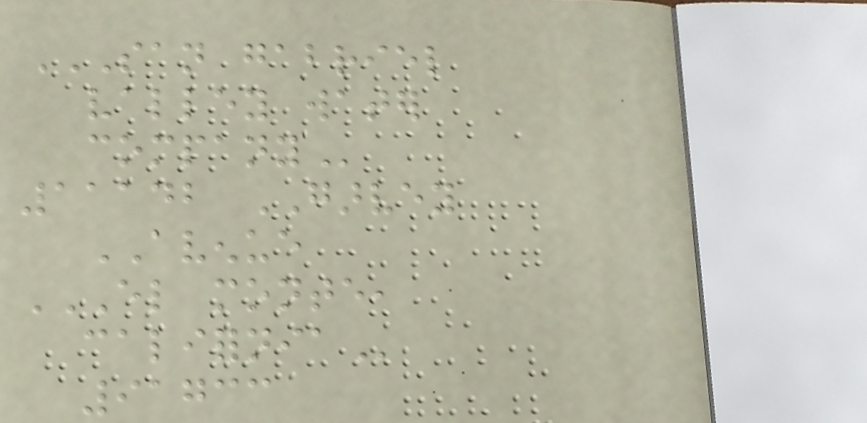SAN GABRIEL
VALLEY WATER
COMPANY
11142 GARVEY
AVENUE
EL MONTE,
CALIFORNIA
91733
